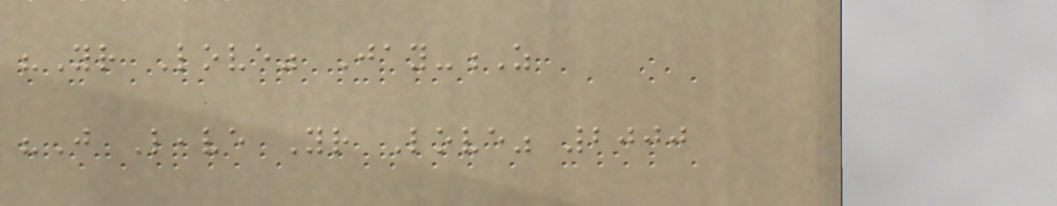"Your Love" Jay-Z
"Just Leave Your Love" 2000
